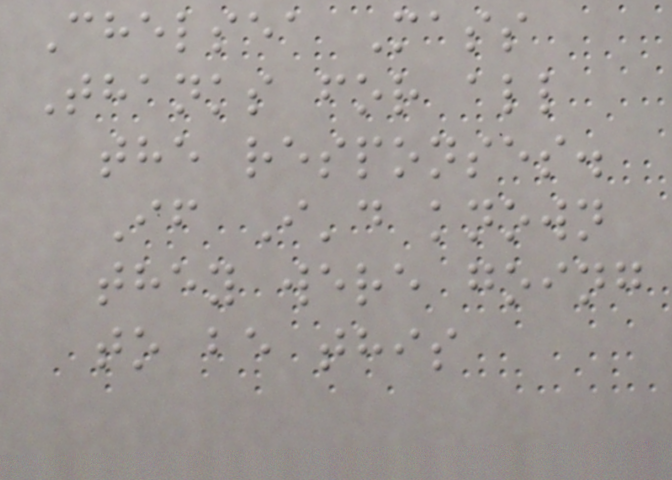Chelsea Mass
Thanks for all
the responses.
If I'd known
they were going
to be this
